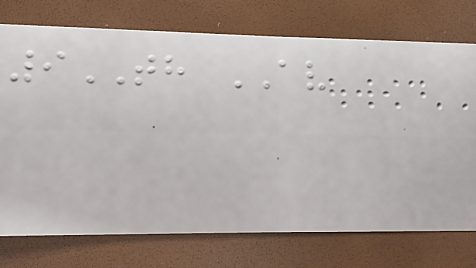9TH AV
